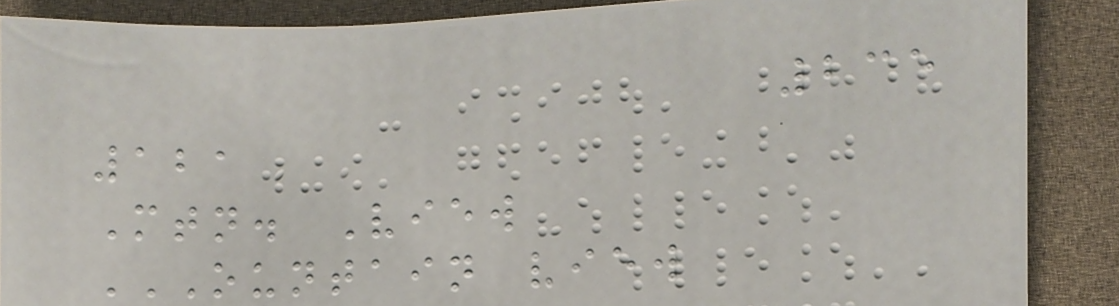235
121
Mtn. View
OUNTAIN VIEW
